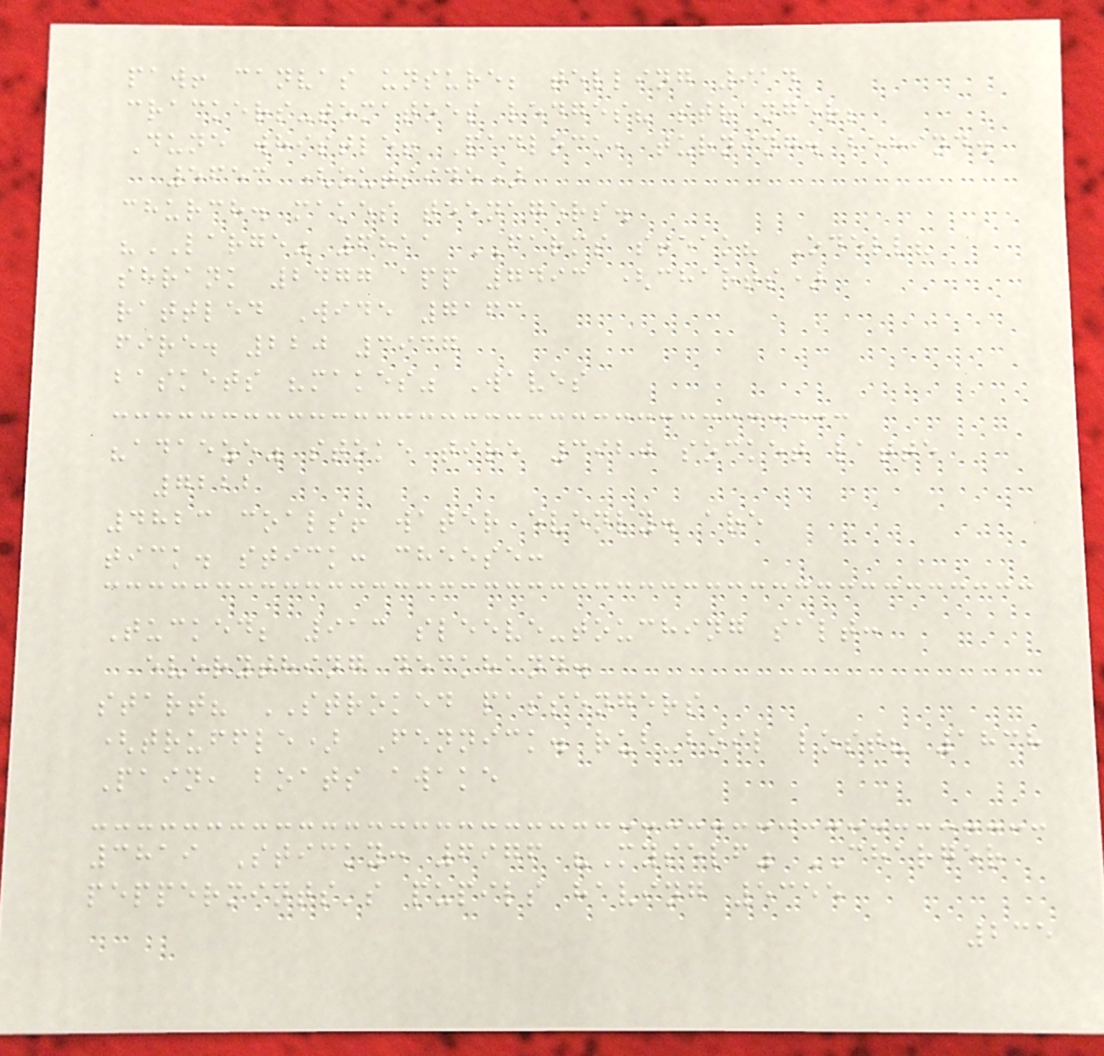paw! canvas unsure; telling 914
crackers-tomatoes ledges? stranger;
Dune whistle! Padlock, turning. behind.
5653 (outside)
church. makes teenagers.
"LARGE" 6811 FARMS steak? Odell?
shrank 2477 app 7493 (charts)
rattled Wide 7163
fire. 220 3937
baskets "makes" Waves
"adaeze" stoke tire 3920 socket latte
7222
4823 coals! water evenly. are
tick. stick: cheese:
Tucked; 913 sleeve-touching salt:
everything deckhand.
start? STROKED passengers
(truffle) Fennick. rub-boil lost? 1838
Pain, boats awake
3819 Sticky: 6976 "Myself" CHARGER
peppermints's pupils having 5355
235
